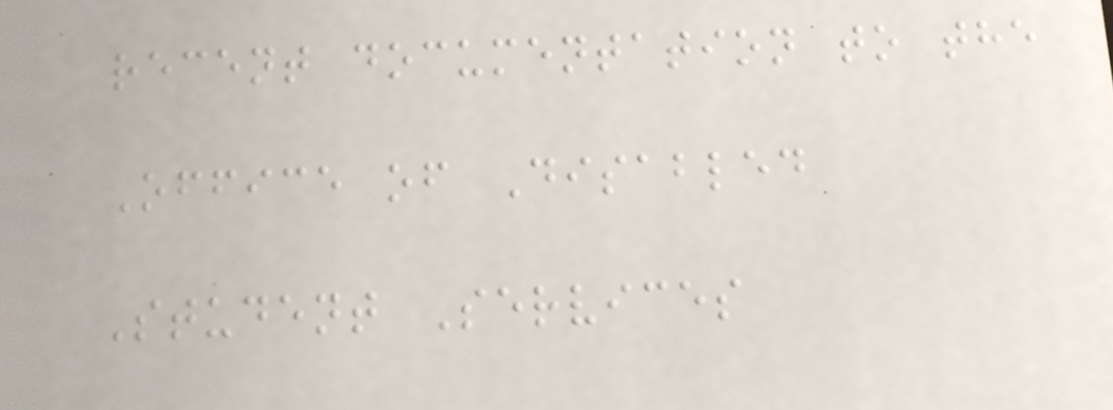recent documentation to the
Office of Disabled
Student Services
